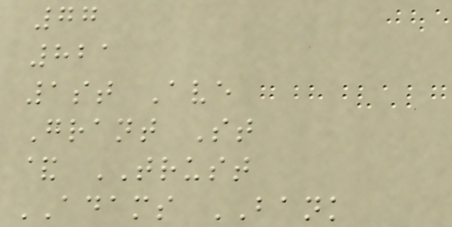77
821
1st Ave
Grant St
& TRUST
ADAMS BANK
